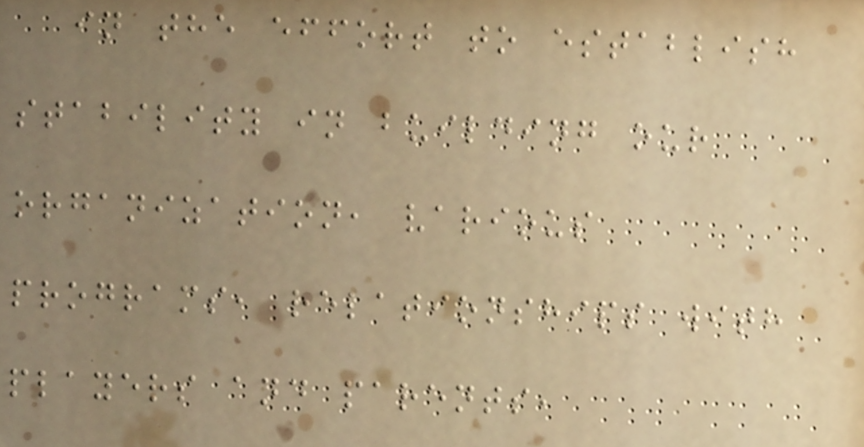in the effort to establish
stability in building our
organization, various
programs, relationships with
players and parents,
